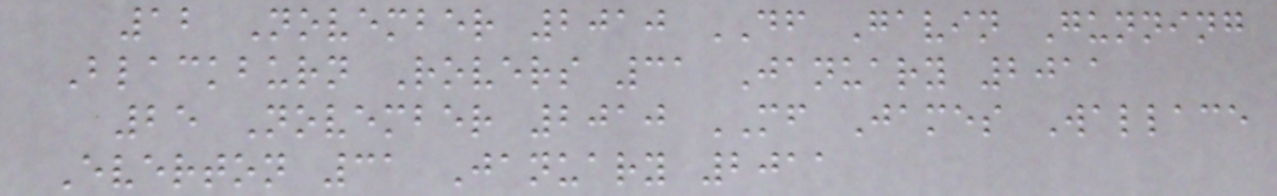12 November 2010 DF Gavin Gunning
Blackburn Rovers 31 January 2011
25 November 2010 MF James Wallace
Everton 31 January 2011
